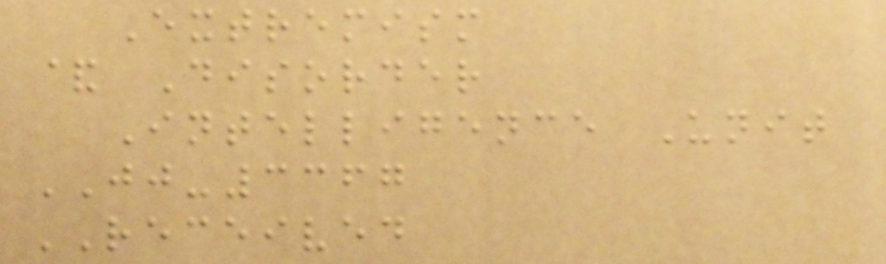Extremism
& Disorder
Intelligence Unit
JJ-3367
RECEIVED
